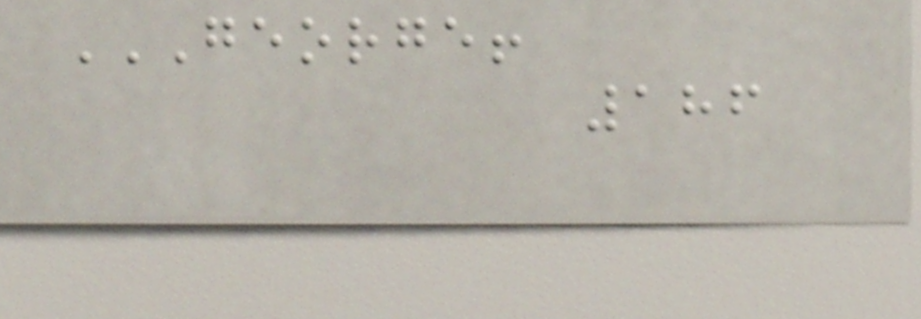GEORGE!
186
